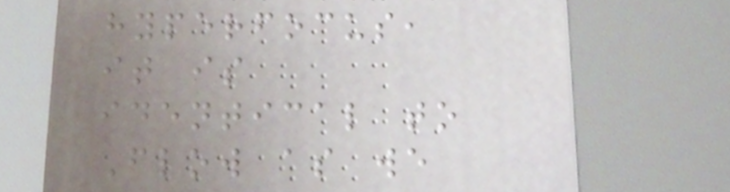hyperfocus,
it is
identical to
Flow as we
